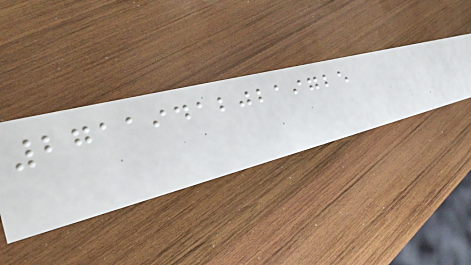271194120219725
